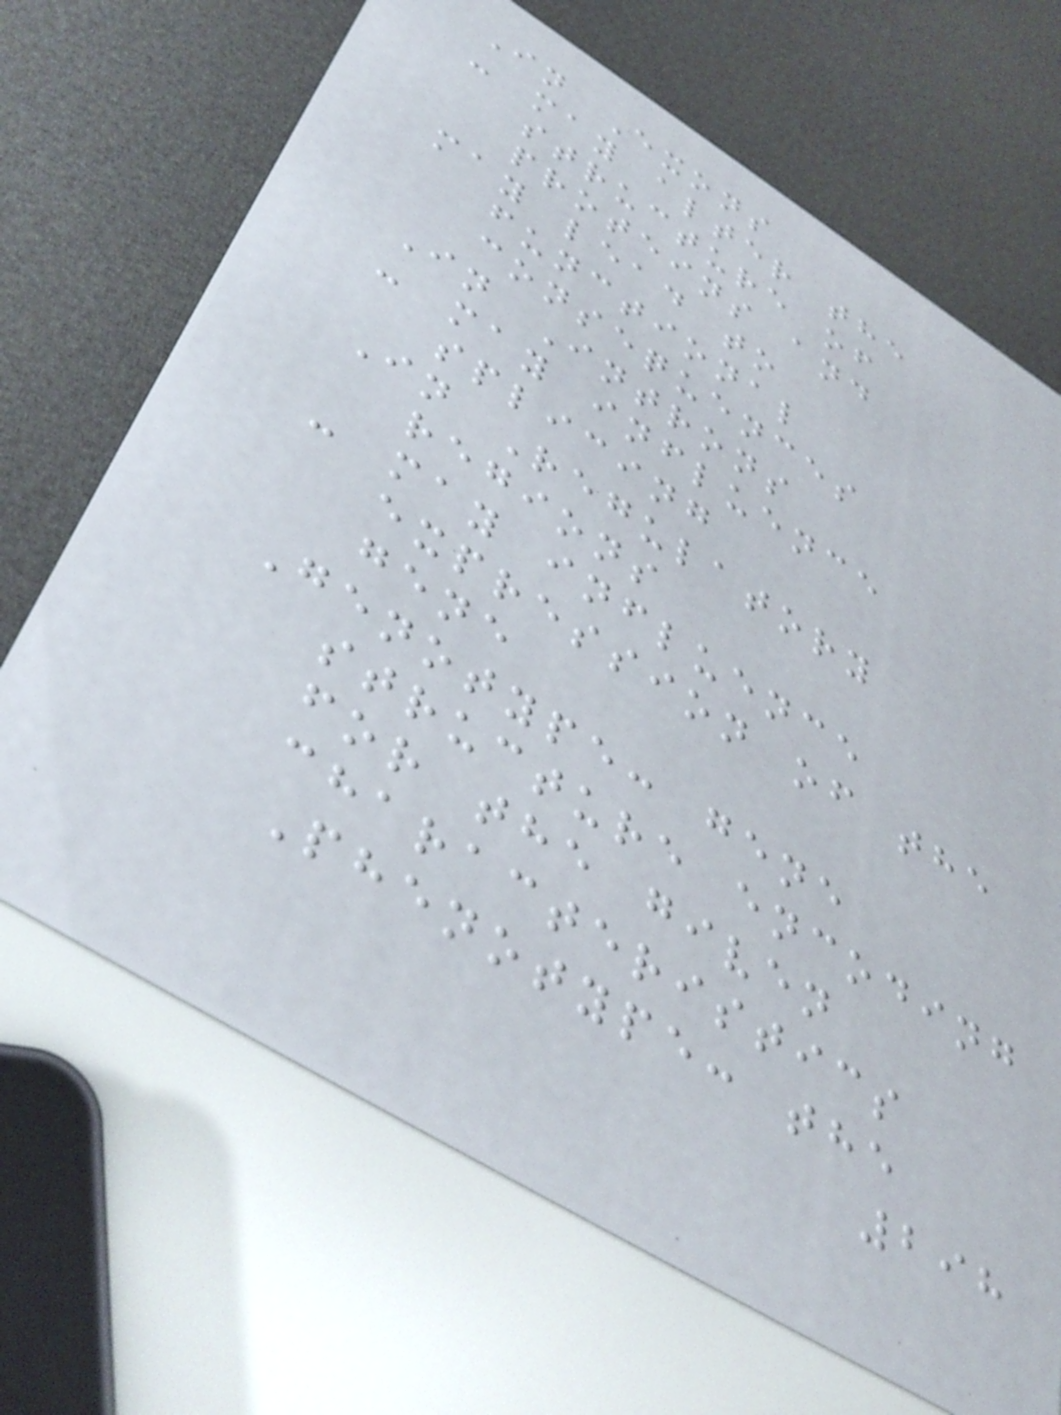In Exons
- may alter the
structure of
proteins and
may lead to
functional
consequences
In Introns
- may influence
splicing
In Regulatory
regions
- may influence
expression of the
gene
Genotype: gene
structure encoding
for the given
characteristics
Phenotype: the
298
